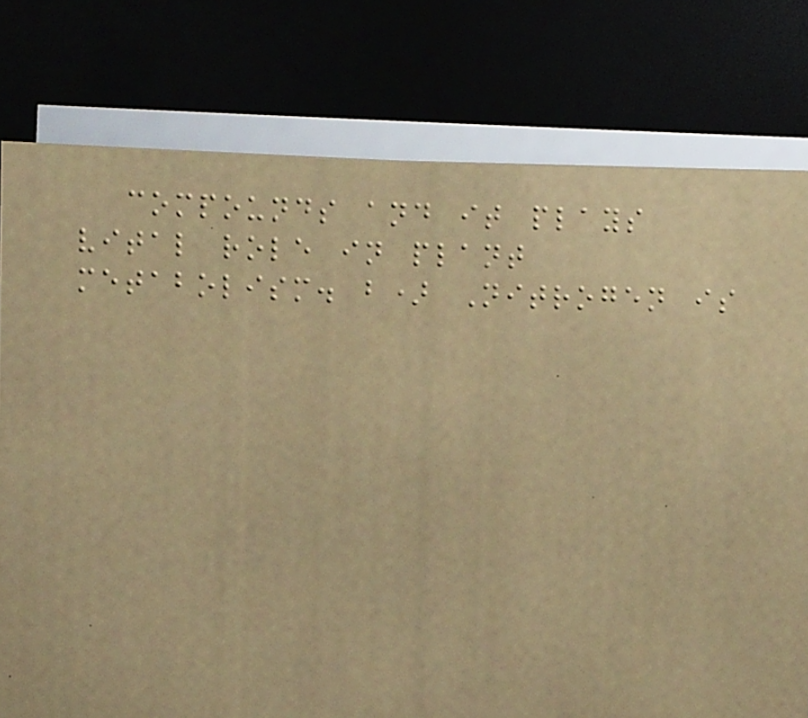compounds and it plays
vital role in plant
metabolism. b) Nitrogen is
